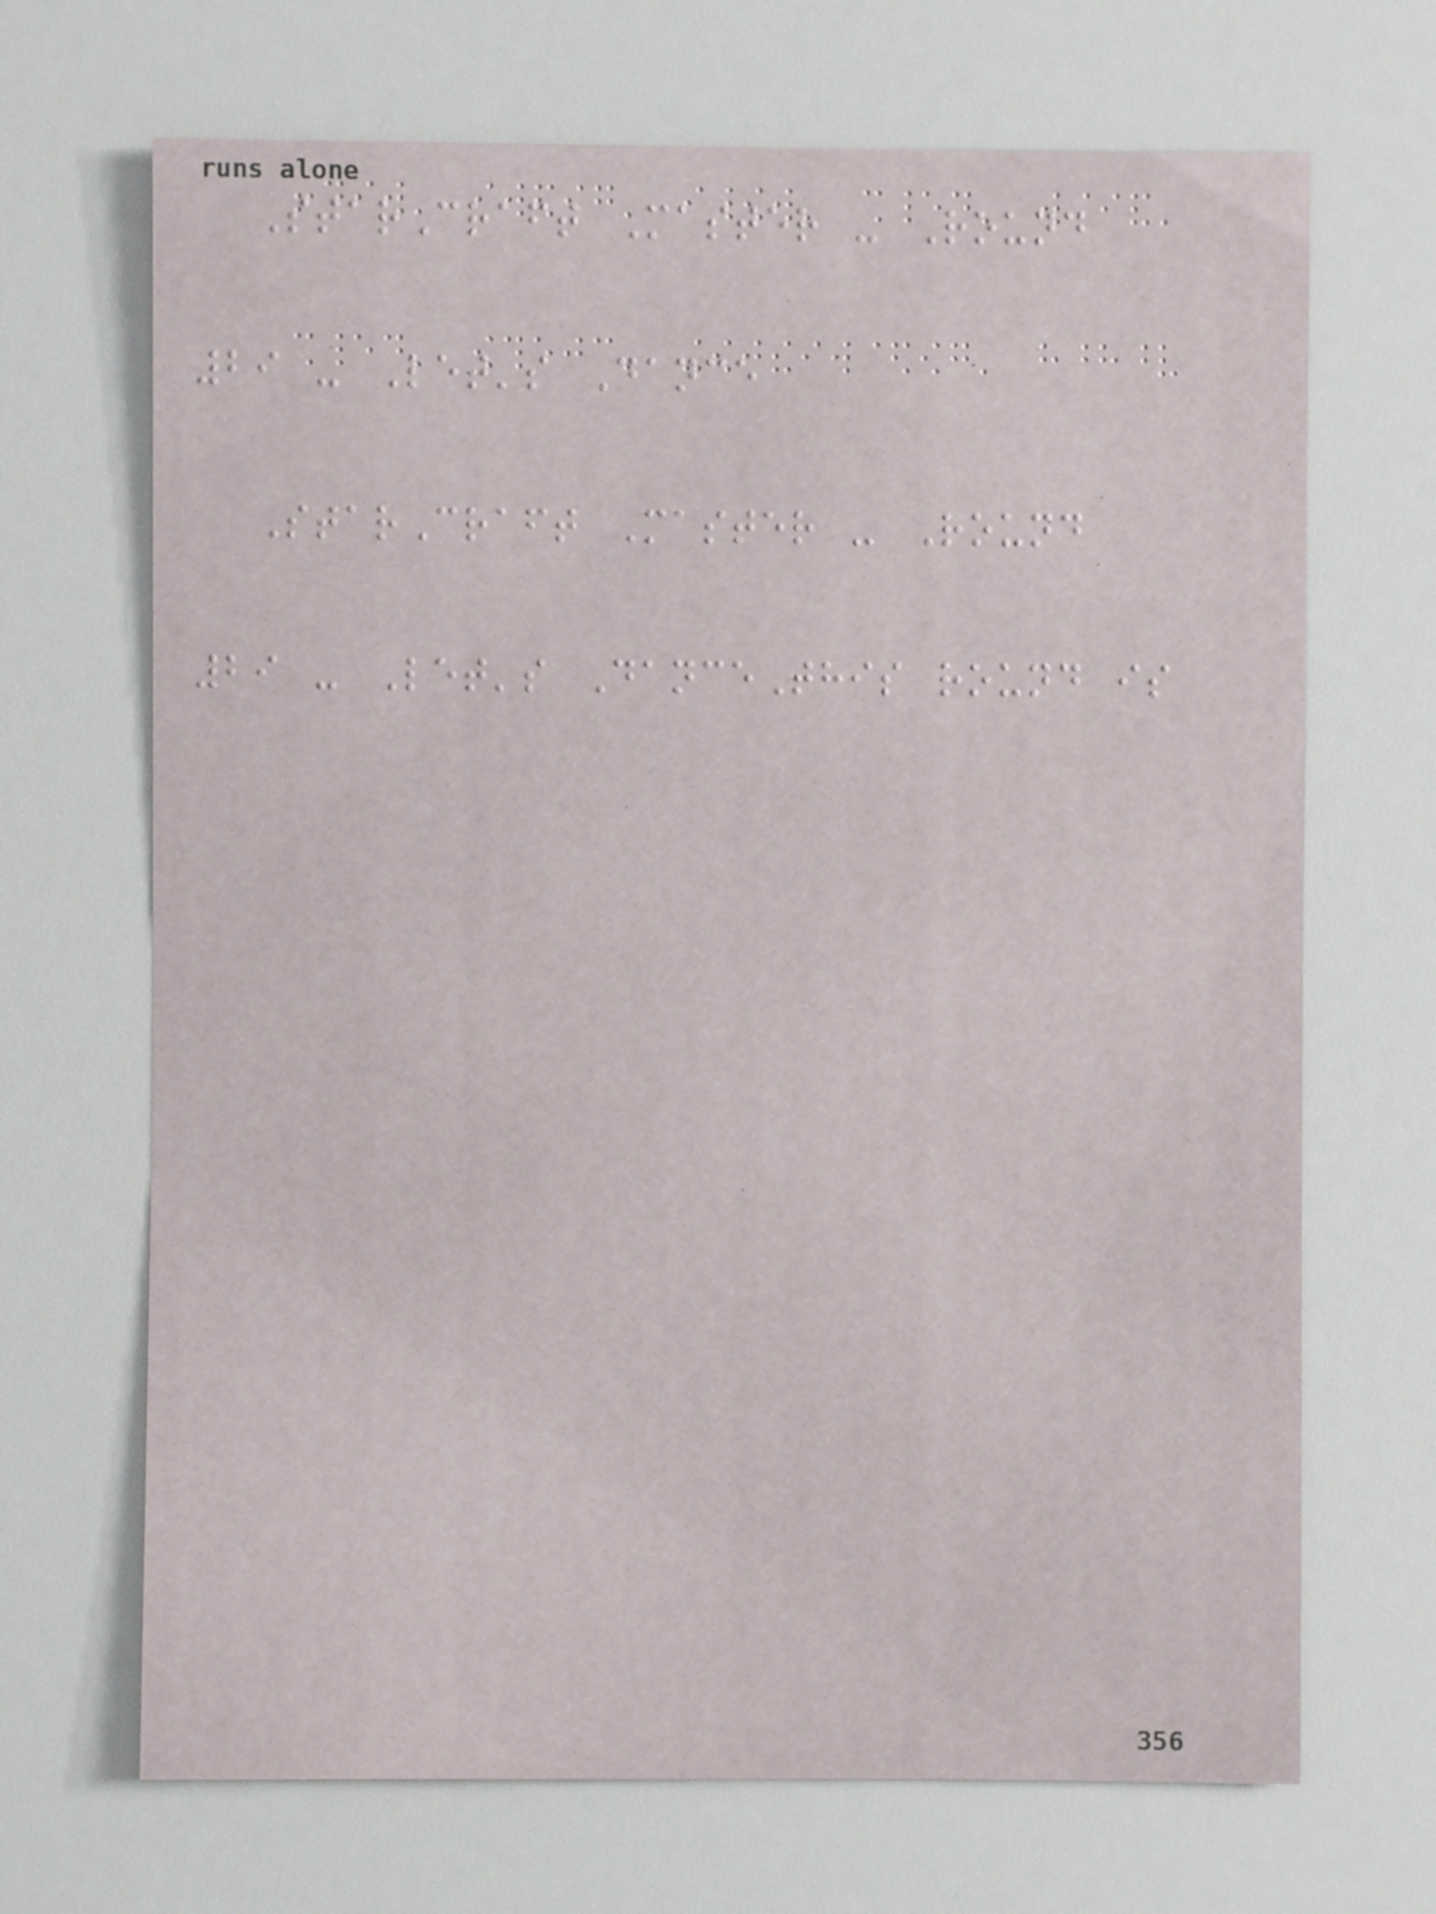StarCraft Master - Round
29 - Let's Dance
StarCraft Master - Round
29 - Let's DanceThis round is
